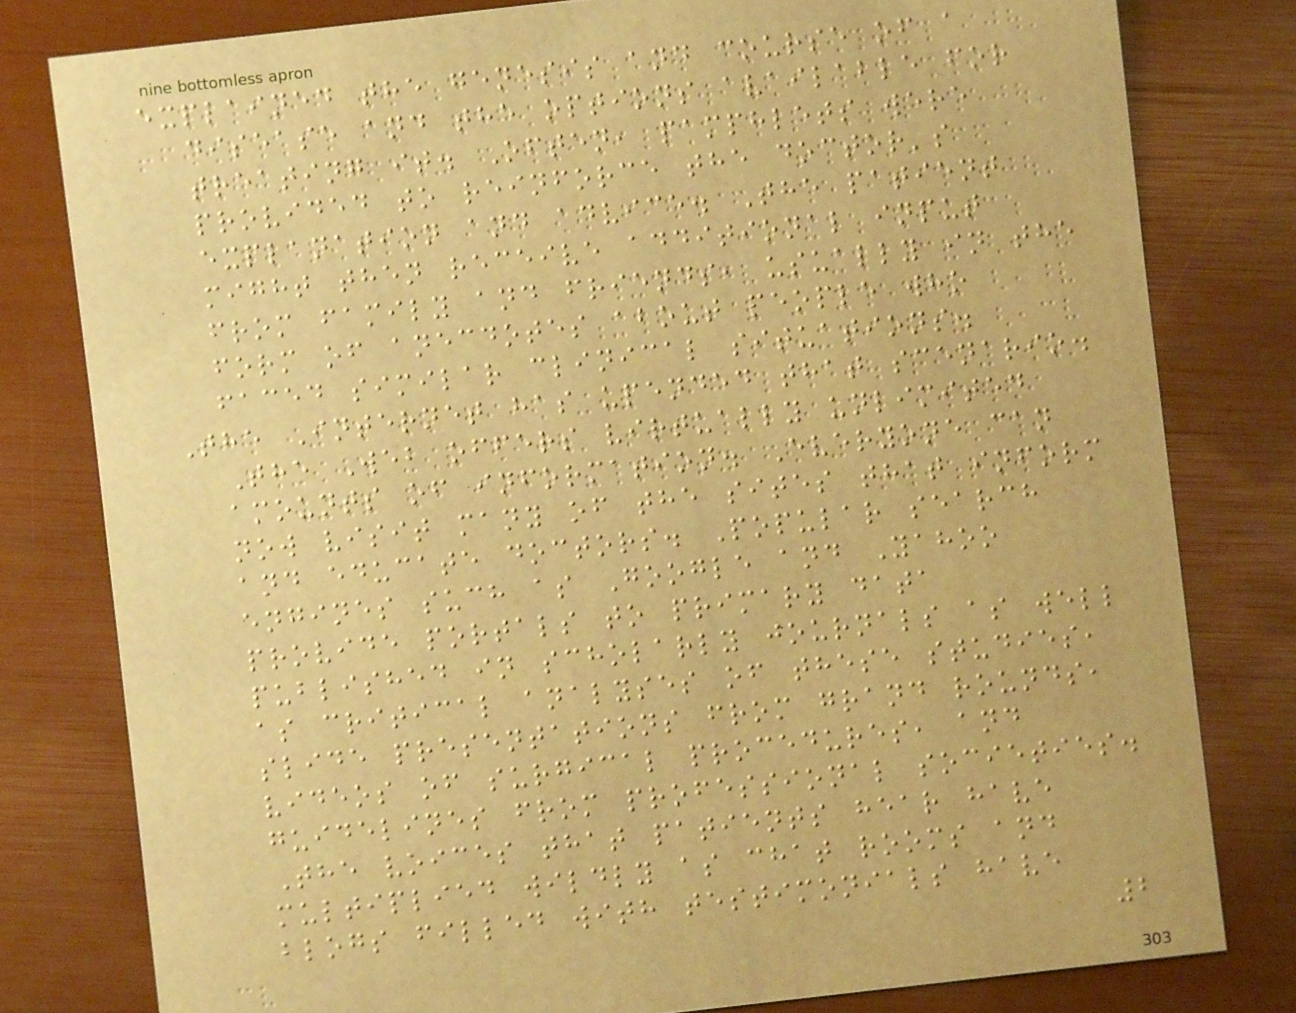explained the genesis and course of a
disease and the options available for
treating it. Often, pamphlets were
provided to reinforce the doctor's
explanation and advice. The patient
might then receive additional input
from family and friends, usually in the
form of anecdotes about people who
faced similar clinical situations.
The Internet has upended that scenario.
The Web offers virtually unlimited
amounts of information. Everyone can
now visit many of the sites that inform
and educate doctors. Popular search
engines such as Google and Yahoo
provide portals to primary data
published in scholarly journals as well
as critical analyses of these studies,
slide presentations from grand rounds,
videos of surgical procedures, and
guidelines from professional societies.
The voices that patients hear have
multiplied wildly as chat rooms and
blogs filled with testimonials have
2
